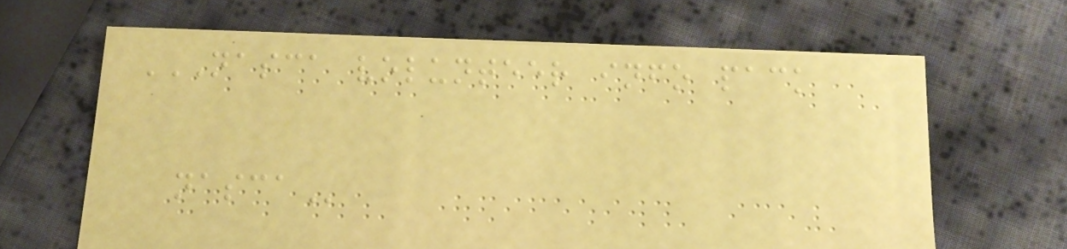NASCA VOLUNTEER INFO PACK
NASCA
